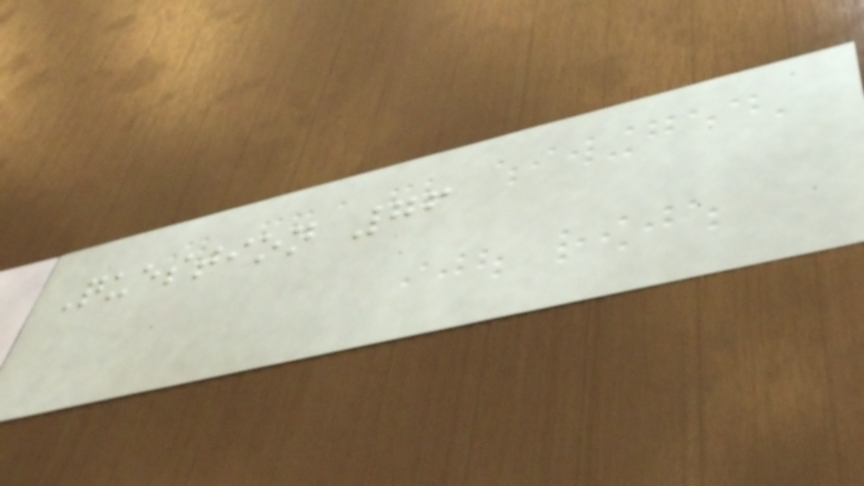Question 76
